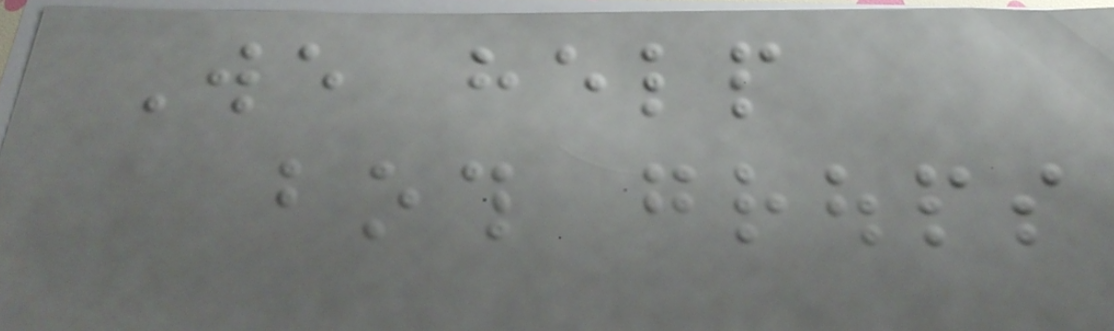We help
both groups
